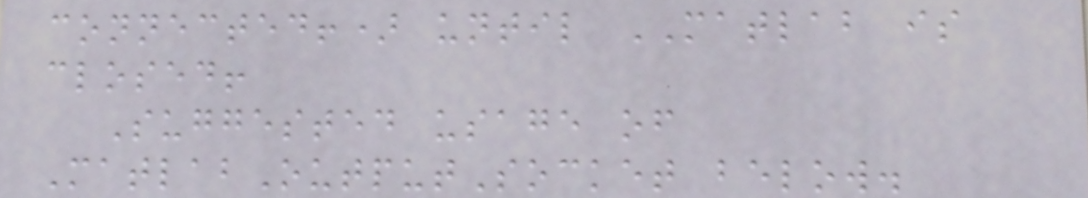connected!) until MATLAB is
closed!
Suggested usage of
MatlabOutputSocket below.
